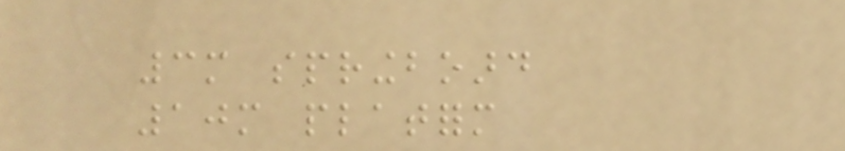3m springboard
10m platform
